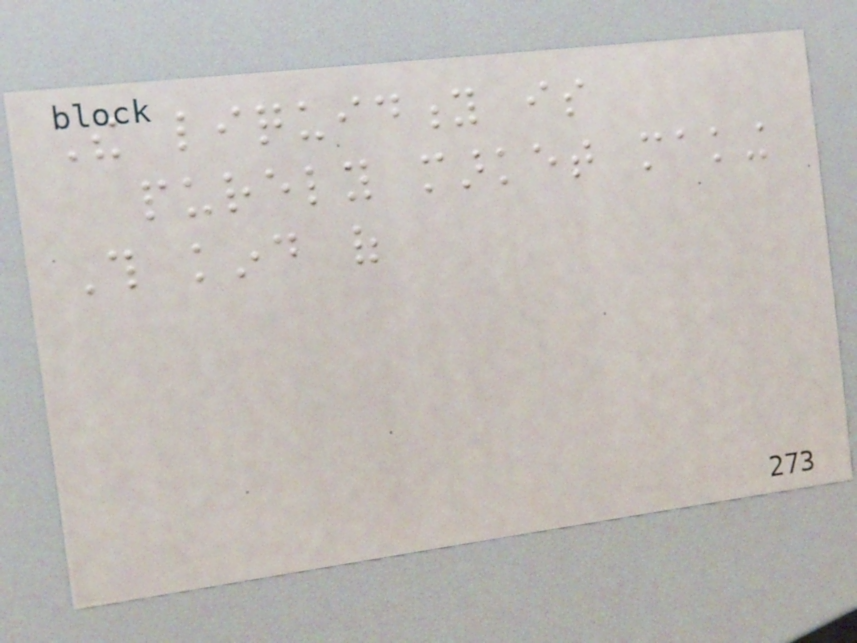The liquidity is
purely market making
This kind of
